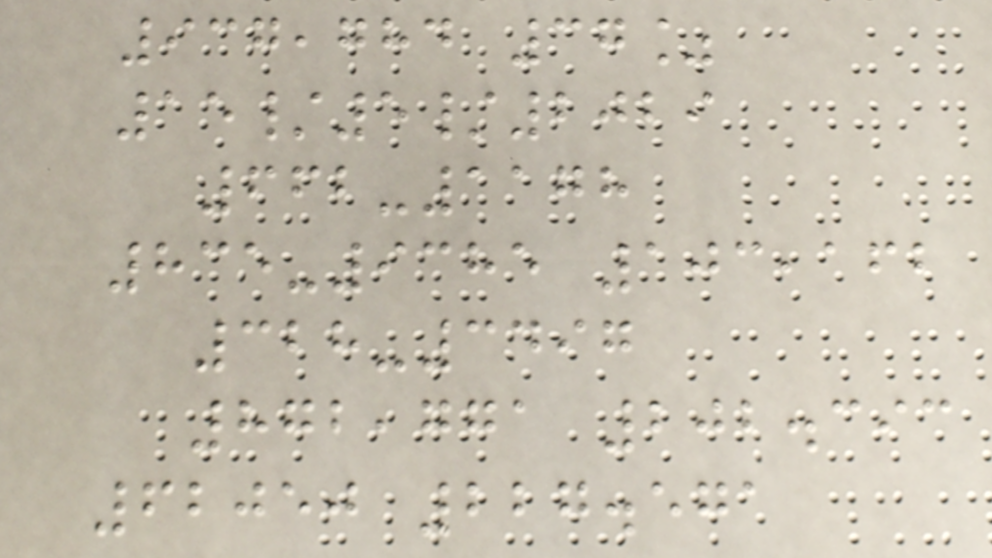937,784 37%
15/5/2029
662-1178
835-9385 103,162
328-3497
872,771 202.393
62050 227.571
